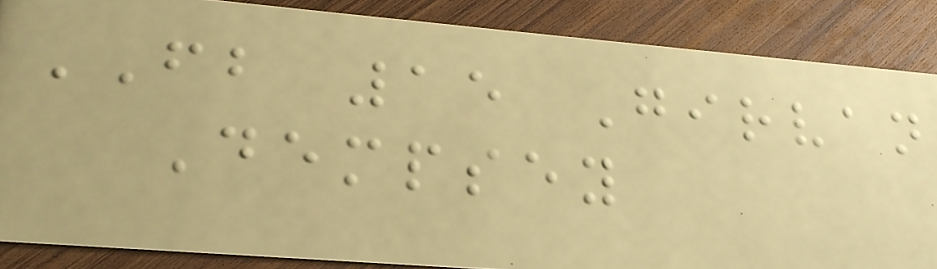FB 15 Girvan
Dempsey
